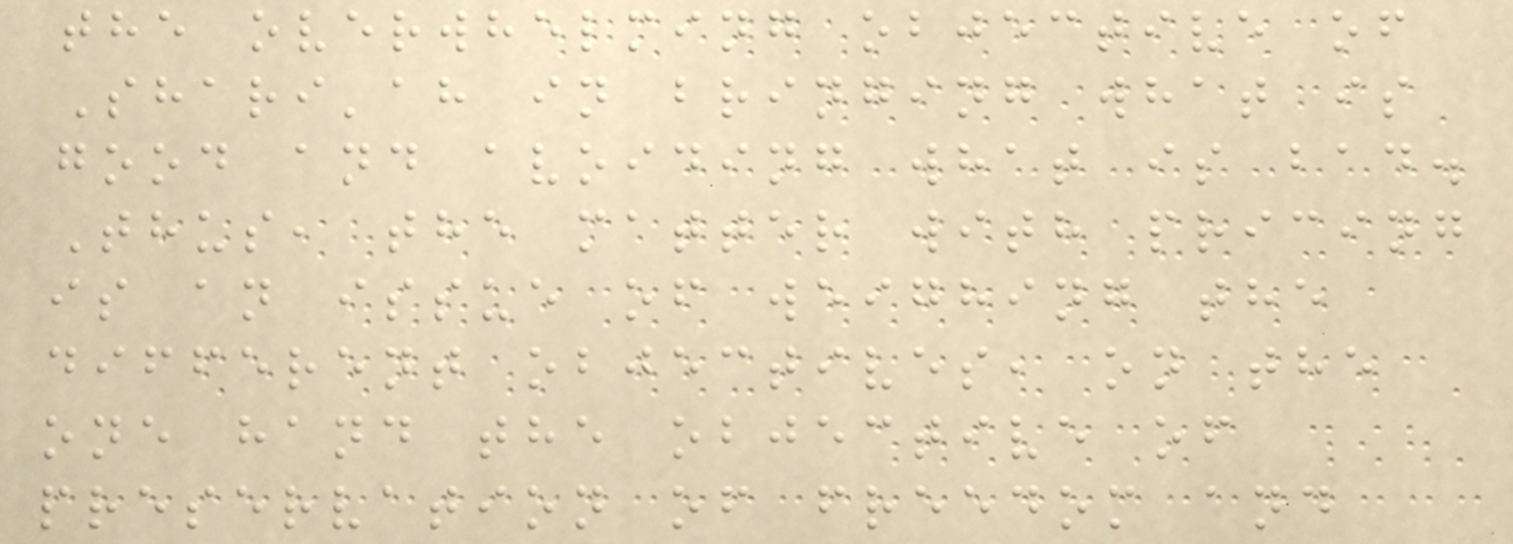the overwhelming objective of
Shari'ah in bringing what is
good and avoiding what is bad.
Thus, the matter with pricing
is an issue of weighing the
different objectives, on the
one hand the objective of
preservation of freedom and
